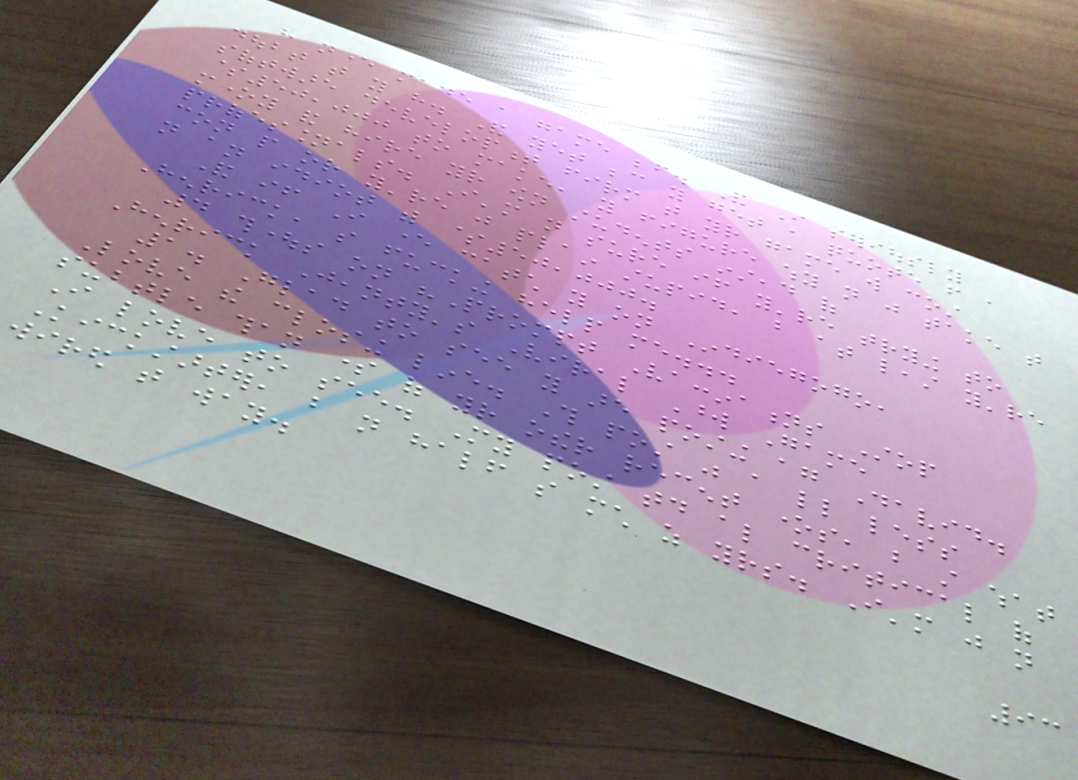have never made a game before. And I seriously
doubt that you have. And yet because you get a quote from a
software development firm that your game will cost
$50,000 to make, you figure why not just take that
money and hire your own students instead of
professionals. I'm not sure if you're trying to
con people or you're just plain stupid, but at least you're
not an idiot with $50,000.
And if I ever catch you on Indiegogo,
Henrick, so fucking help me...
4 thoughts on "Prompt Vaccinations Stop
Henrick Jeanty's Viral Word Game
1. Glad to see you are posting again David.
Love the closing line. This post was a little less
subtle than some of your other recent ones, but still what
I love to see. My post today also critical of
Kickstarter, but not half so much as yours. I'm just not
wired that way.
93
